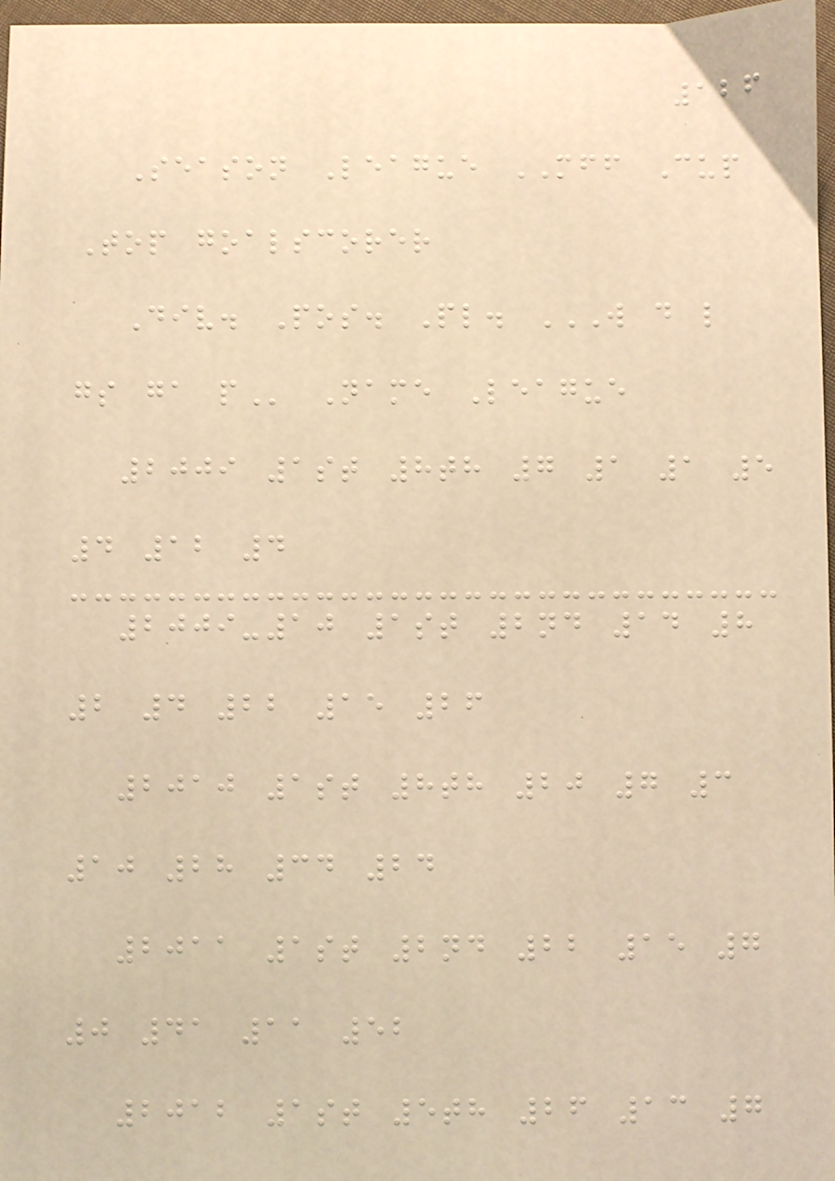126
Season League MFF Cup
Top goalscorer
Div. Pos. Pl. W D L
GS GA P Name League
2009 1st 8th 7 1 1 5
4 12 4
2009-10 1st 2nd 14 8
2 4 22 15 26
2010 1st 8th 20 7 3
10 28 34 24
2011 1st 2nd 22 15 7
0 41 11 52
2012 1st 5th 26 13 7
